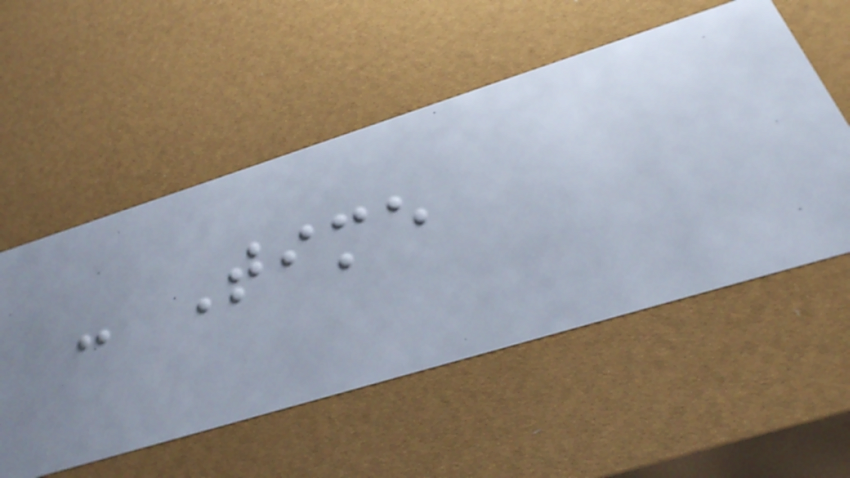- Time
